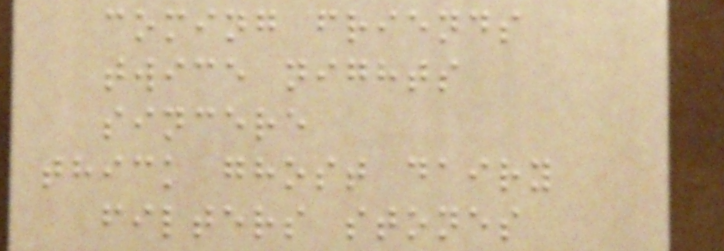coming friends
twice nights
sincere
thick ghost dairy
filters stones
